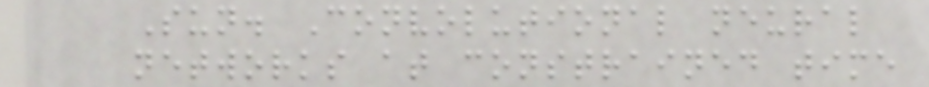Sun. Convolutional neural
networks at constrained time
